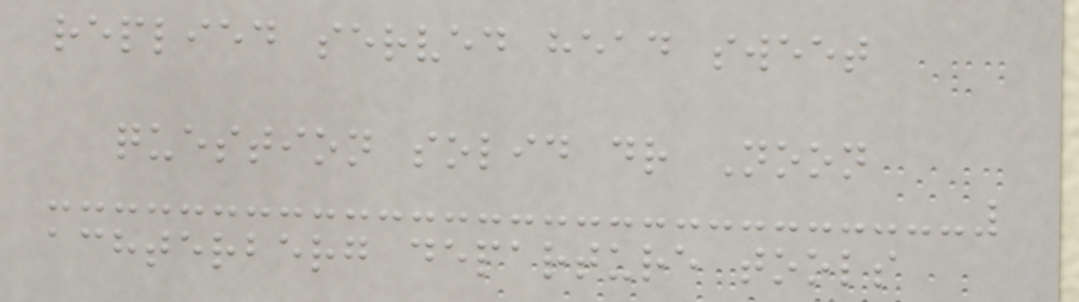replied served head sweet
question solid dr Noon
achterberg departure tools
